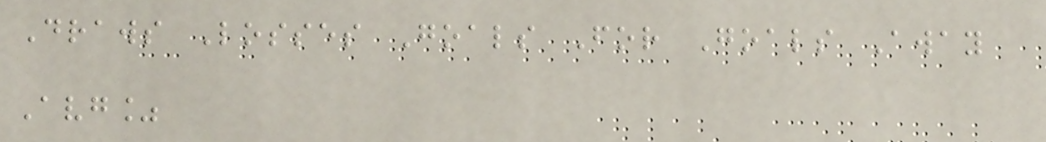Draws Losses Goals For Goals Away
Avg%
